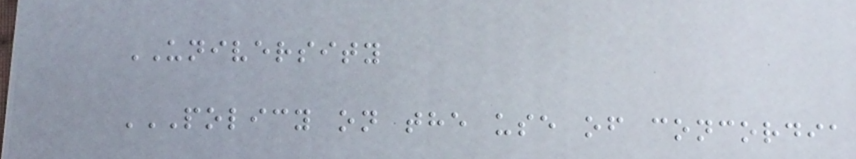UNIVERSITY
POLICY ON THE USE OF CONCORDIA
